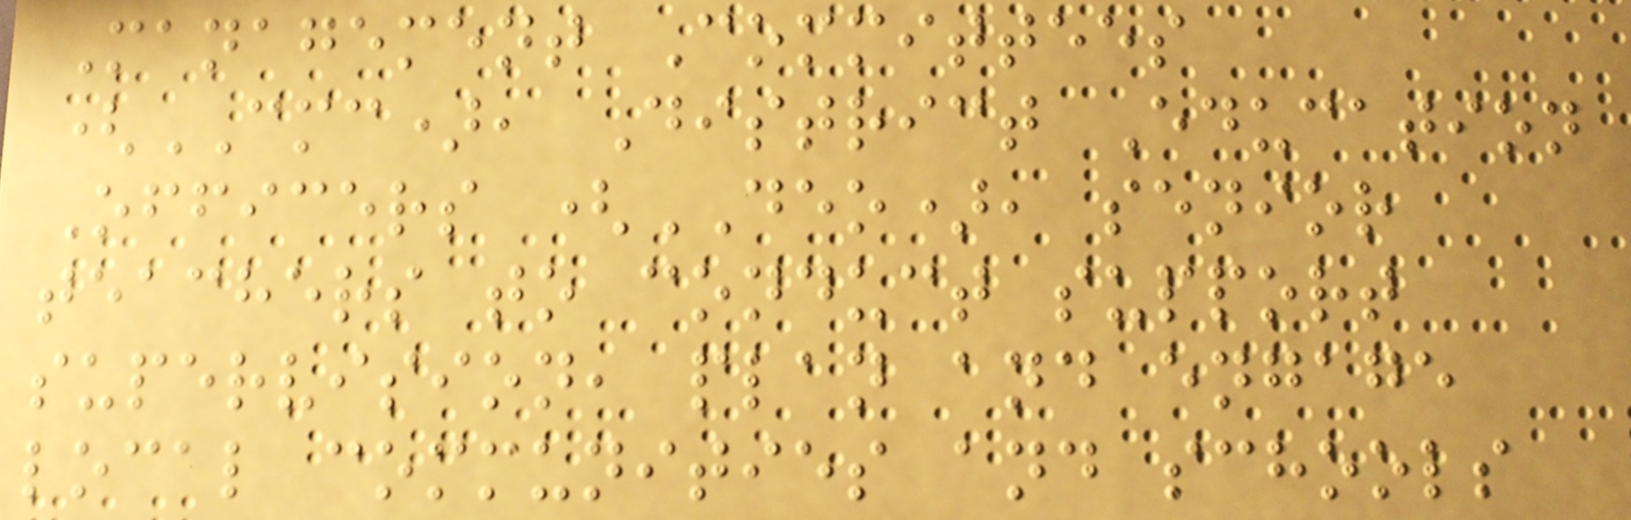Management Committees
(CMC), District Education
Officers (DEO), senior
teachers to conduct support
supervision, plan and engage
local communities and schools
